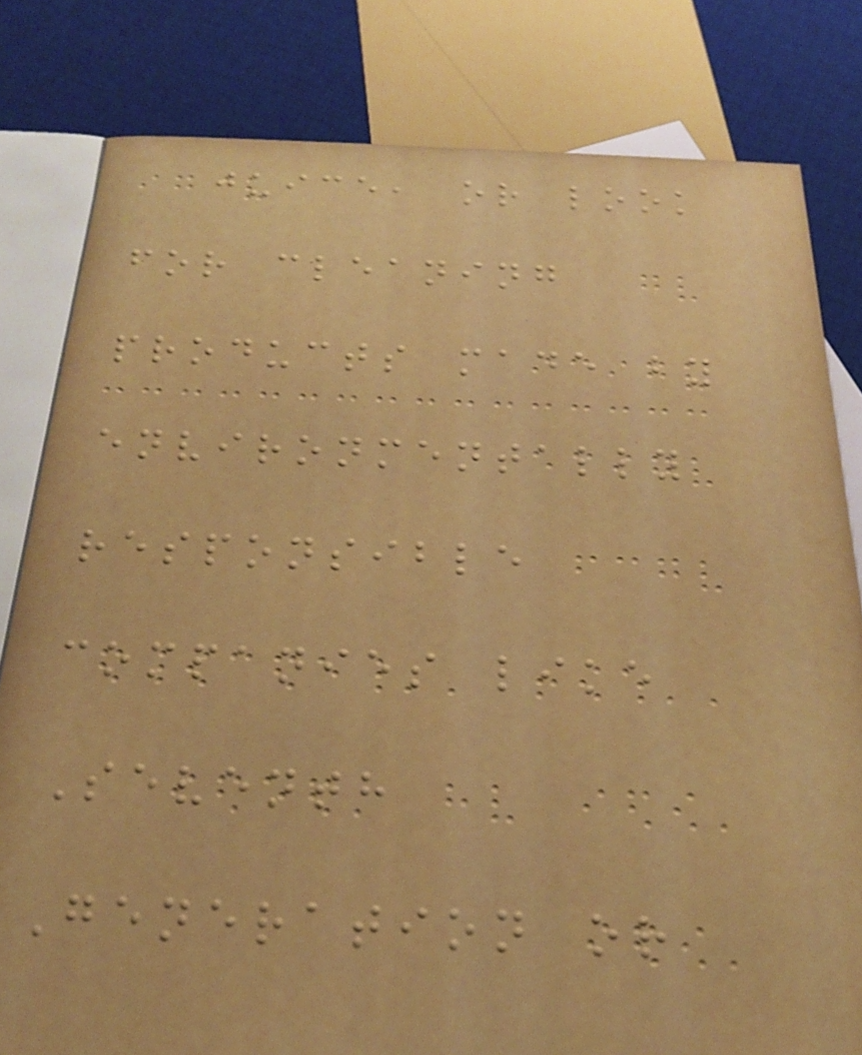juice, or look
for cleaning
products made by
environmentally
responsible
companies like
Seventh
Generation or
